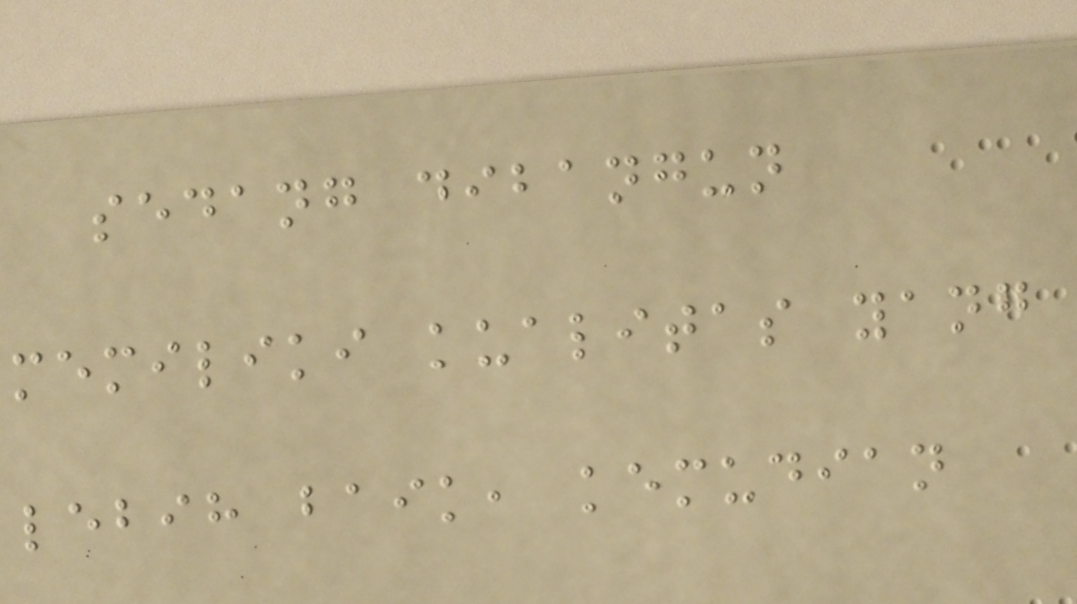sedang dibangun
memiliki kualitas yang
lebih baik, kemudian
